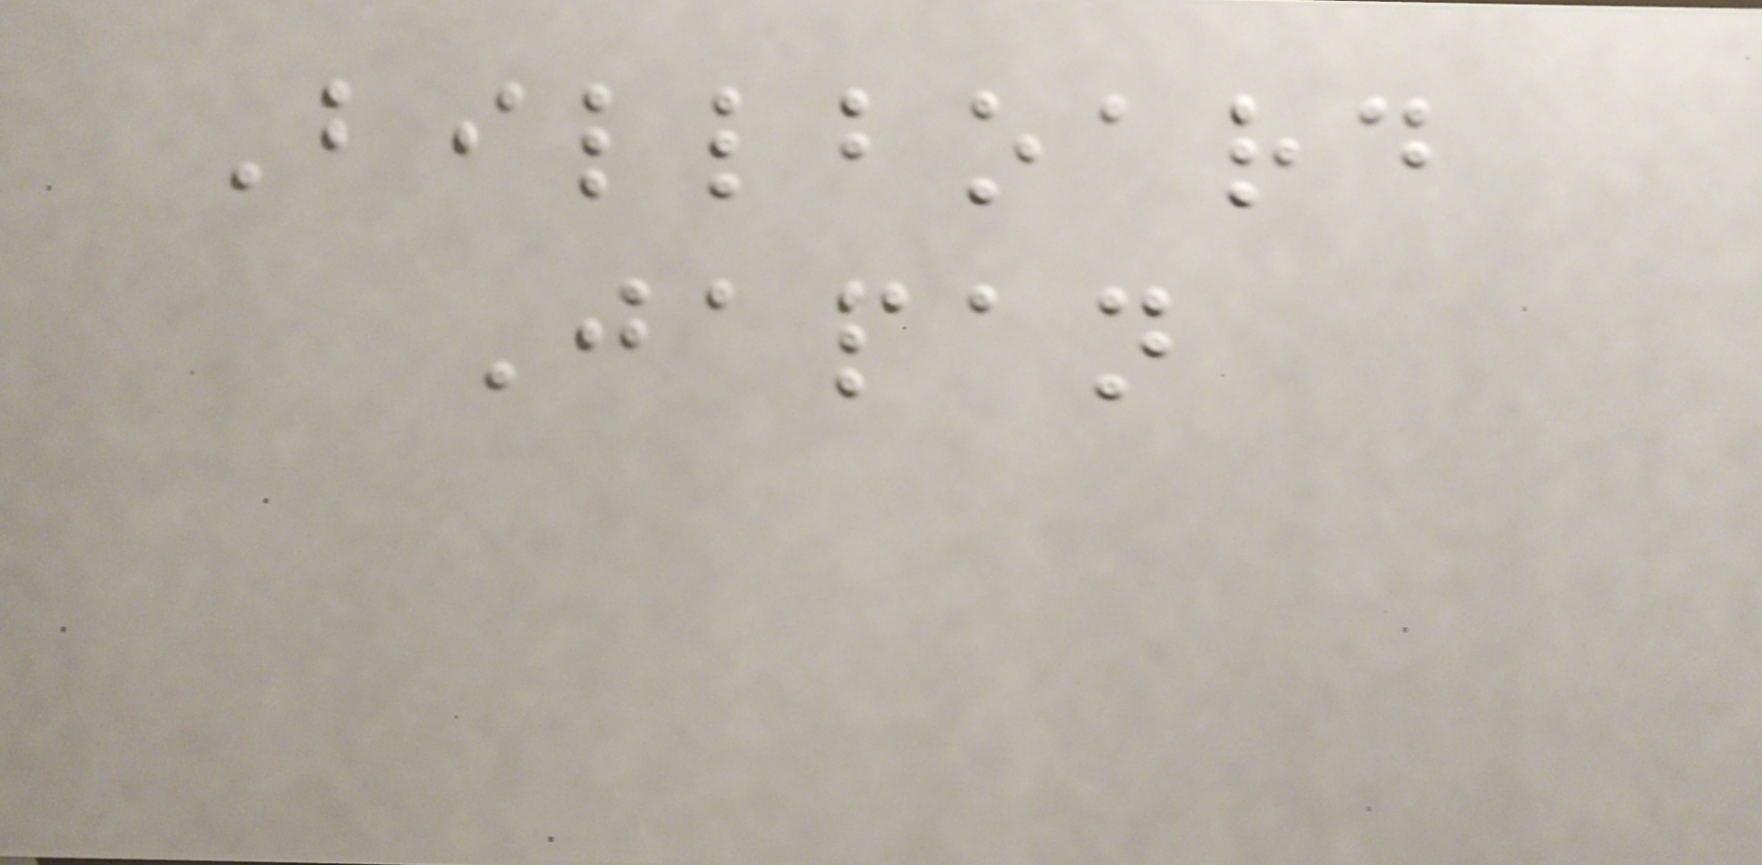Billboard
Japan
